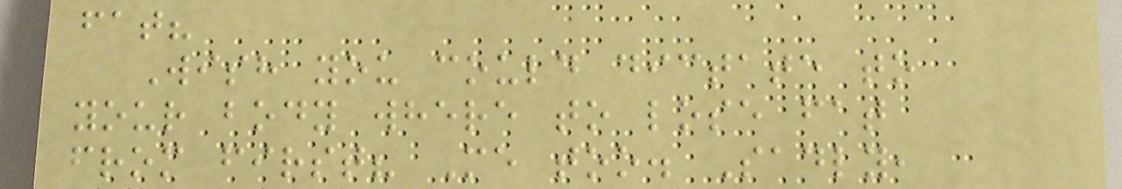fat?
Wish you could dictate to
your body where to lose fat
from first? Me too. Sadly,
